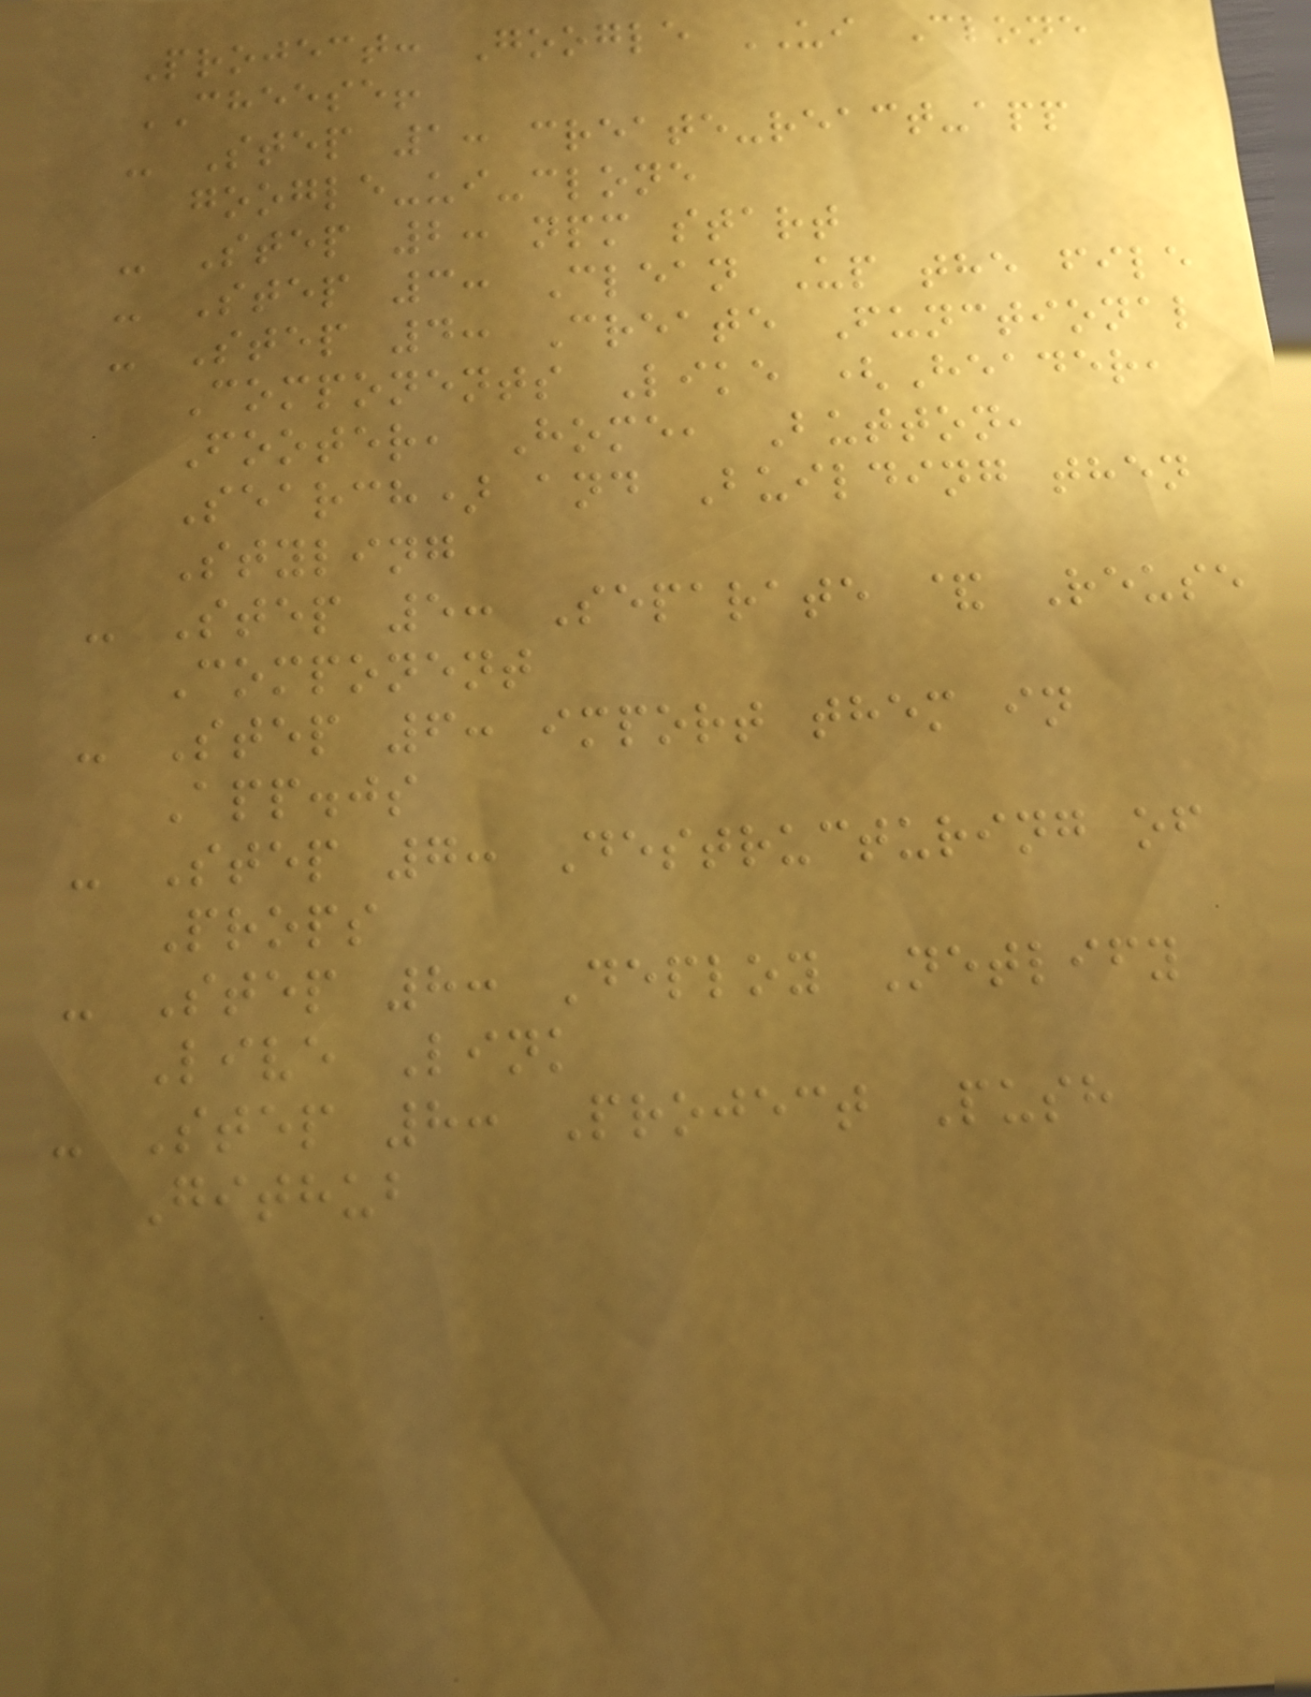Project: Google UI Clone
CHEESE!
- Step 1: create-react-app
google-ui-clone
- Step 2: npm start
- Step 3: Clean Up the file
- Step 4: Create Functional
Components Like (Header,
Footer, Home, Button,
Search) and Building then
Styling
- Step 5: Separate & Reuse
Component
- Step 6: import them in
App.js
- Step 7: Destructuring of
Props
- Step 8: Deploy Netlify
Live Link
- Step 8: Project Push
Github
